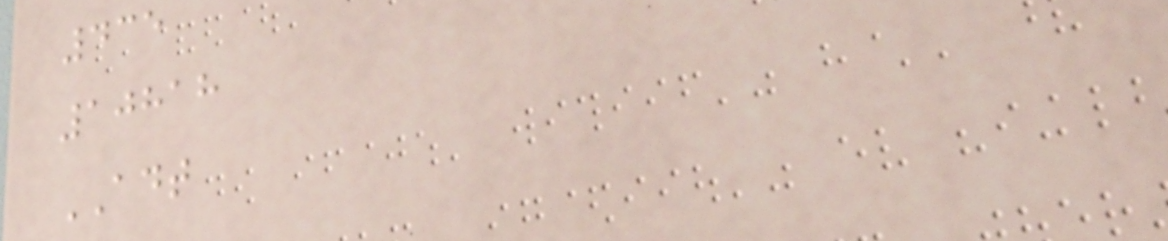435
10818
ADT
